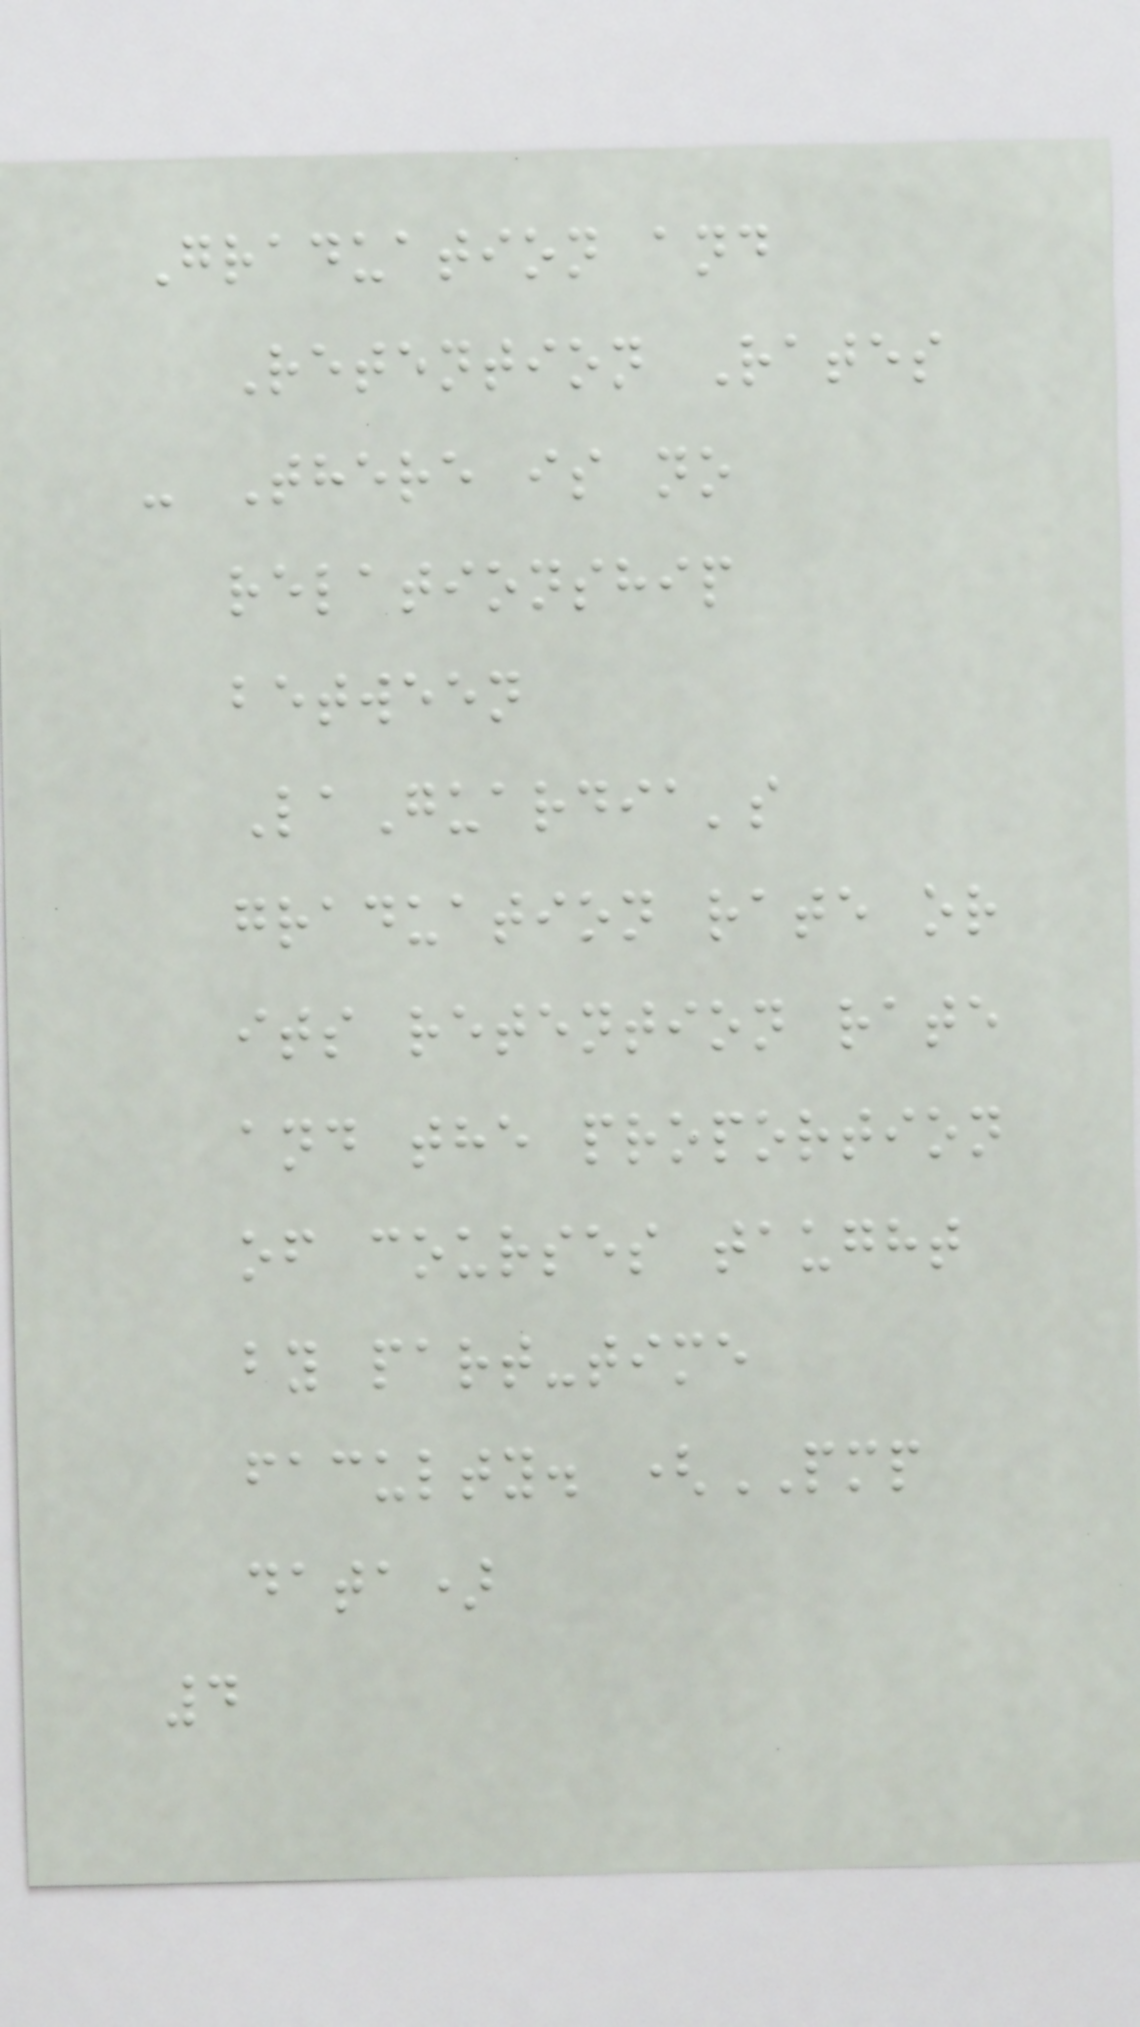Graduation and
Retention Rates
- There is no
relationship
between
LaGuardia's
graduation rate or
its retention rate
and the proportion
of courses taught
by part-time
faculty. (PMP
data)
4
